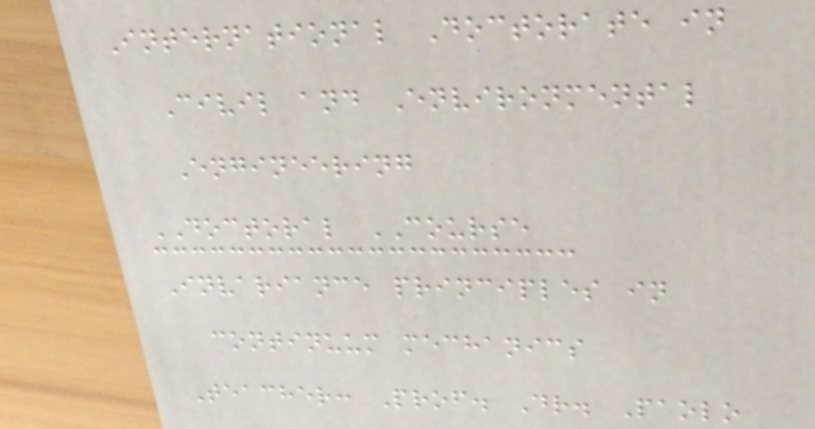International Doctorate in
Civil and Environmental
Engineering
DOCTORAL COURSE
Invariance principles in
continuum mechanics
Teacher: Prof. Dr. Paolo
